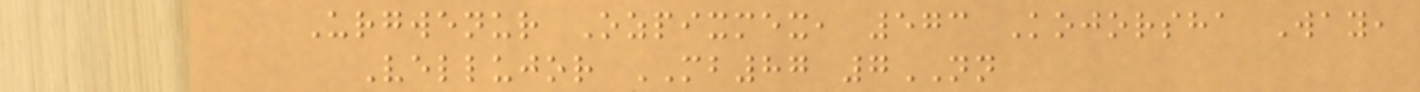Urgwenur Ozpixmex, 573 Kojorsha Way,
Vellujor MB87 7NN
